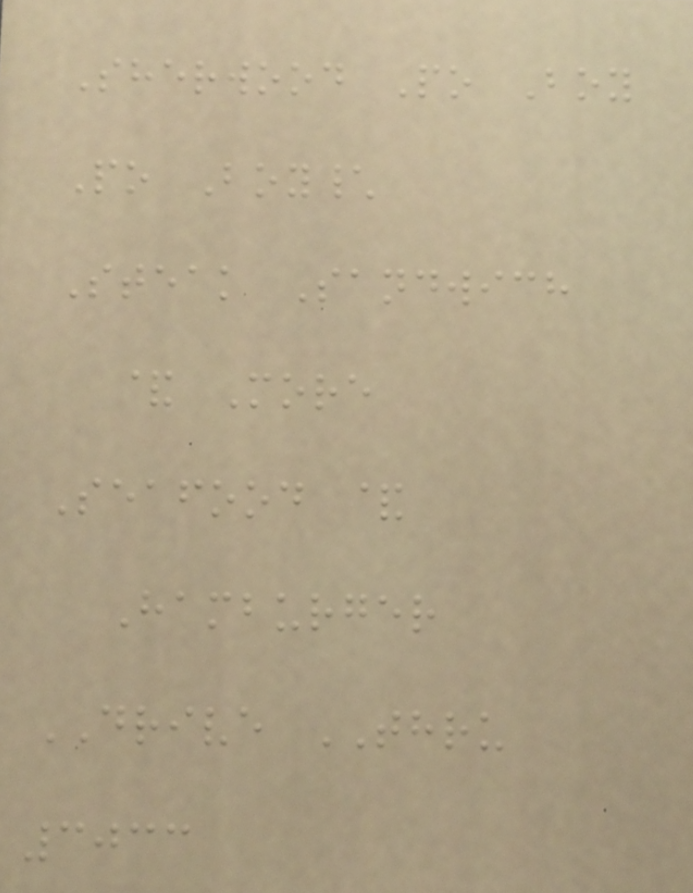Sherwood Po Boy
Po Boy\
Steak Sandwich
& More
Seafood &
Hamburger
DRIVE THRU
3033
